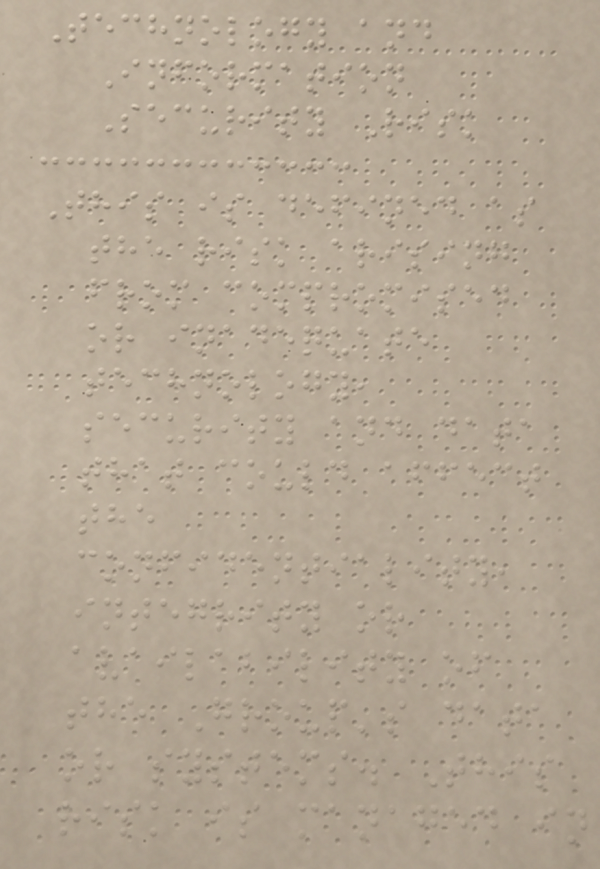Technology and
Information
Security Risk
This is defined as
the risk arising
from compromised
or inadequate
technology,
security and data
that could affect
the
confidentiality,
integrity or
availability of
the Group's data
or systems. This
risk is managed in
